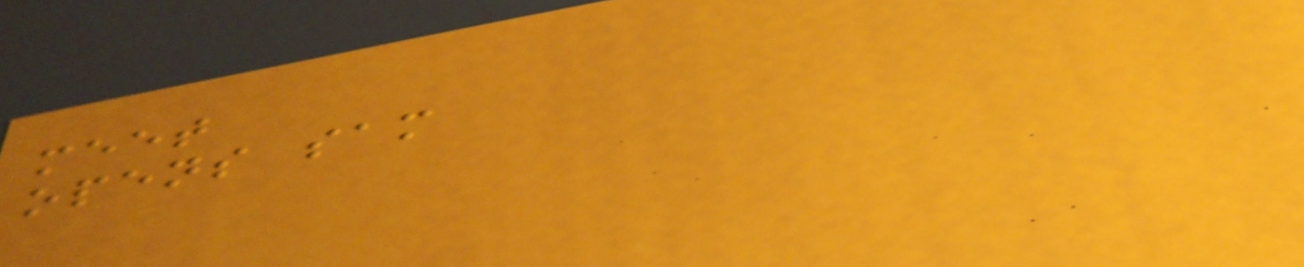meet
opens sam
